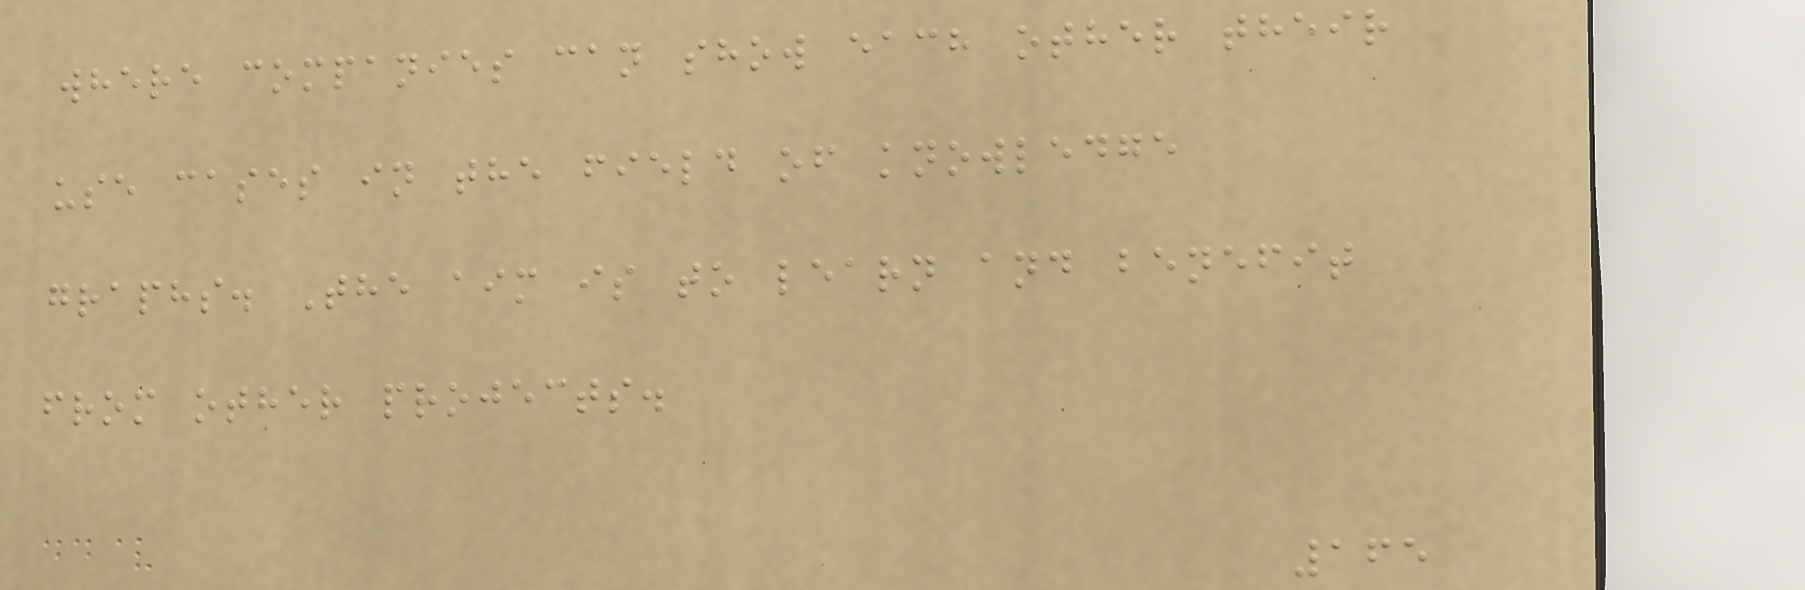where companies can show each other their
use cases in the field of knowledge
graphs. The aim is to learn and benefit
from other projects.
165
